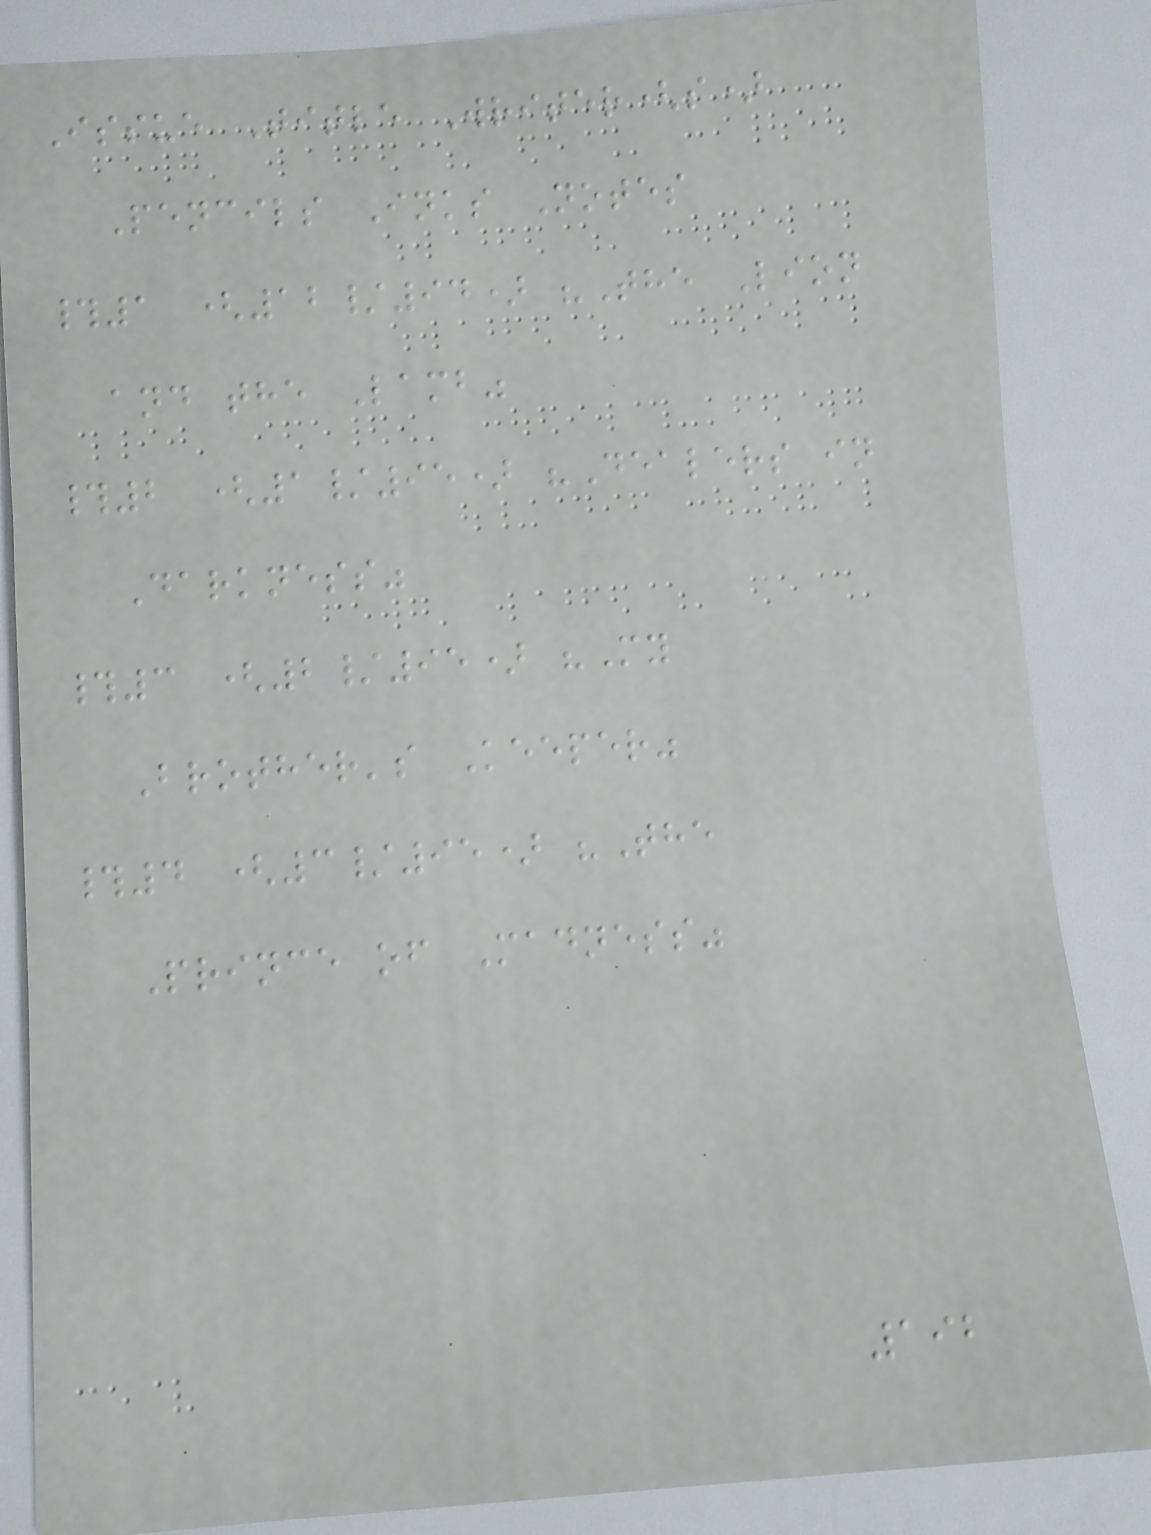Issue Title Writer(s)
Pencils Inks Notes
#1 (12/94) "The Lion
and the Lamb"
#2 (1/95) "Dealers in
Darkness"
#3 (2/95) "My
Brother's Keeper"
#4 (3/95) "The
Prince of Madness"
192
